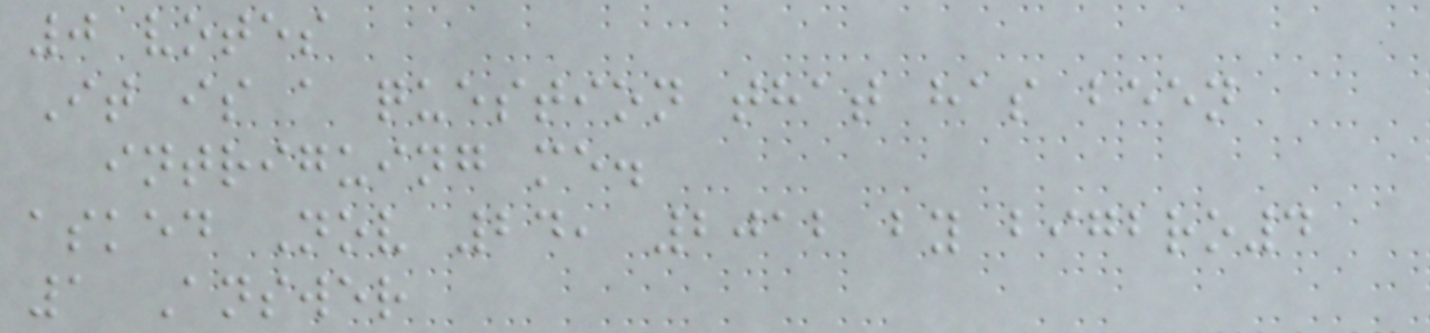0 votes
It is a question that has been
intriguing me.
asked Nov 24, 2012 by bigbro4
1 Answer
